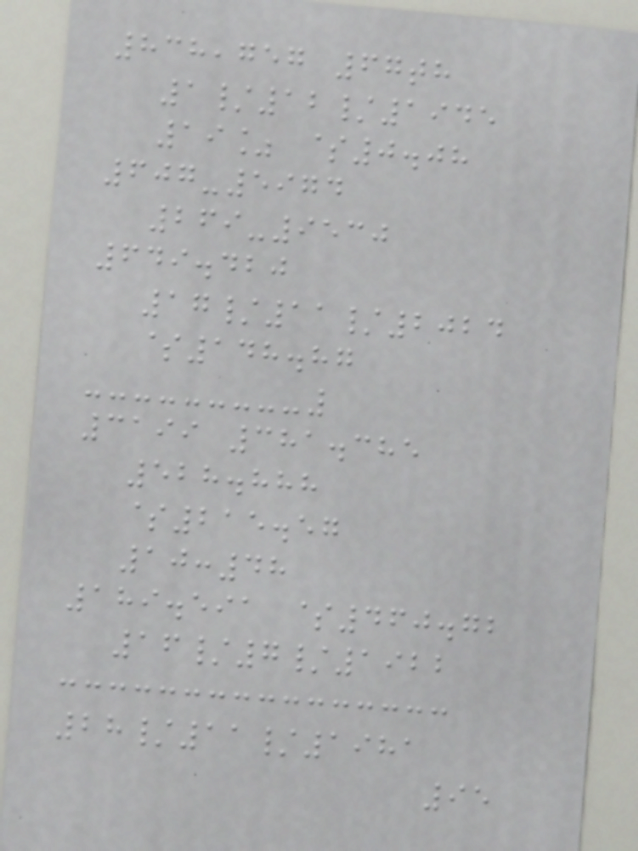838,757 67th
1/12/1945
19% $0.08
607-5974
269-9530
649.420
17/11/2024
$148.87
3199 381.385
528.888
$215.57
10:48
189.591 $460.72
16/7/1922
28/11/1981
95
